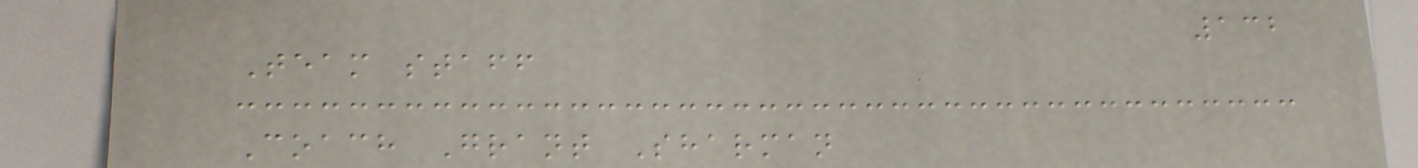132
Team staff
Coach Grant Sharman
